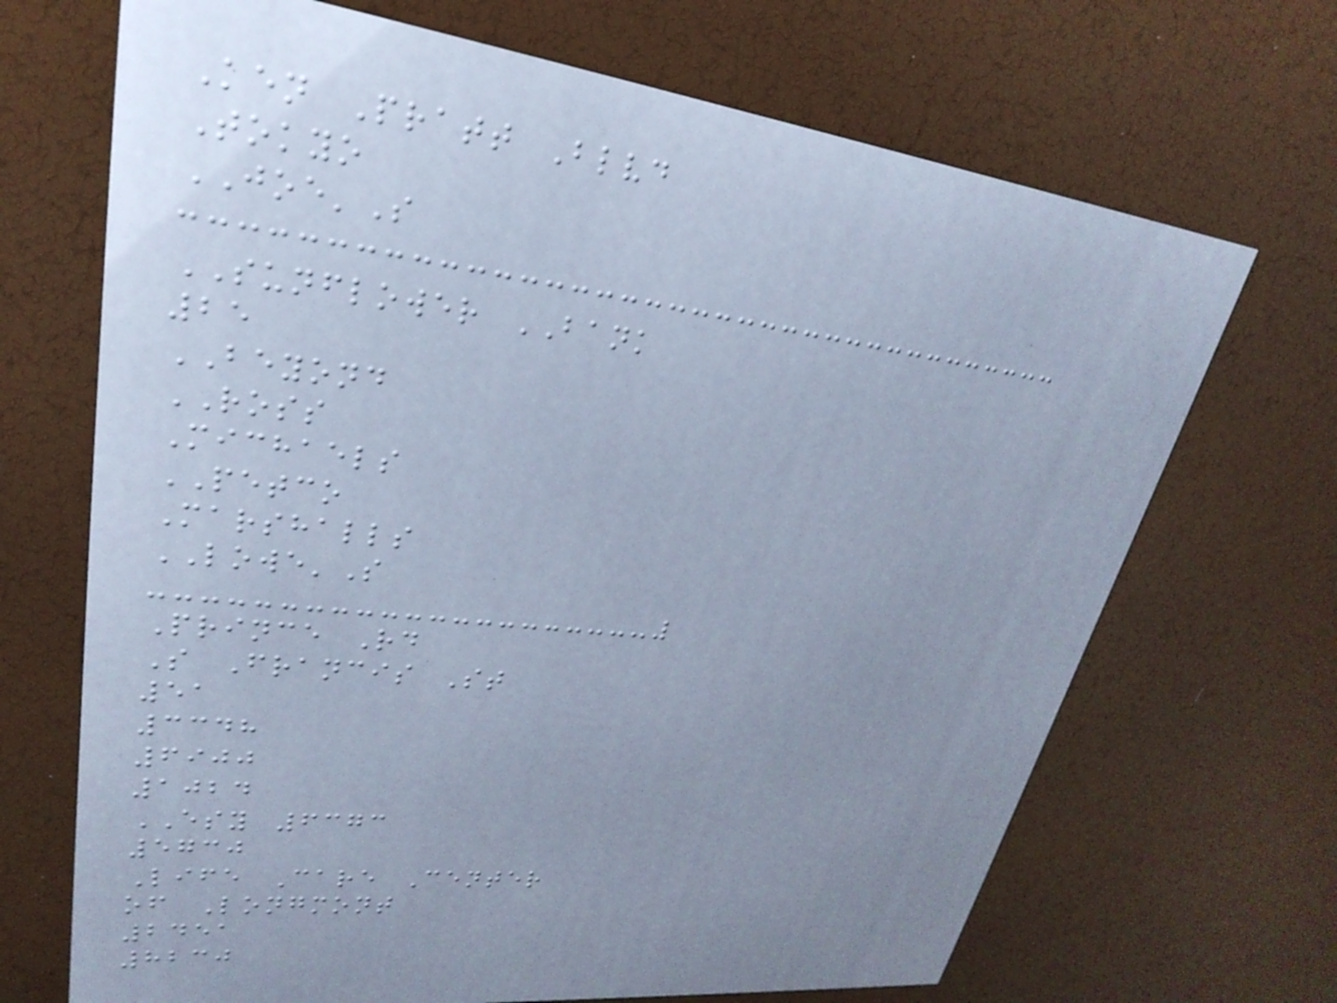Ken Pratt Blvd
Tokyo
JOE'S
SUNFLOWER BANK
25
BEYOND
ROSS
Michaels
PETCO
Marshalls
LOWE'S
Prince Rd
S Francis St
51
3348
6900
1024
ESY 6373
5730
Life Care Center
of Longmont
2451
8230
